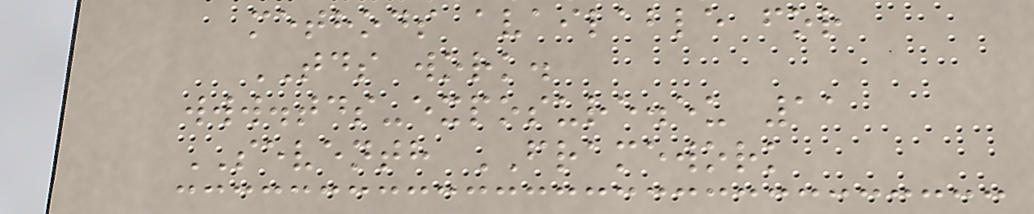methods available for
TDS work.
www.tds-exposure.eu 11
SEVENTH FRAMEWORK
